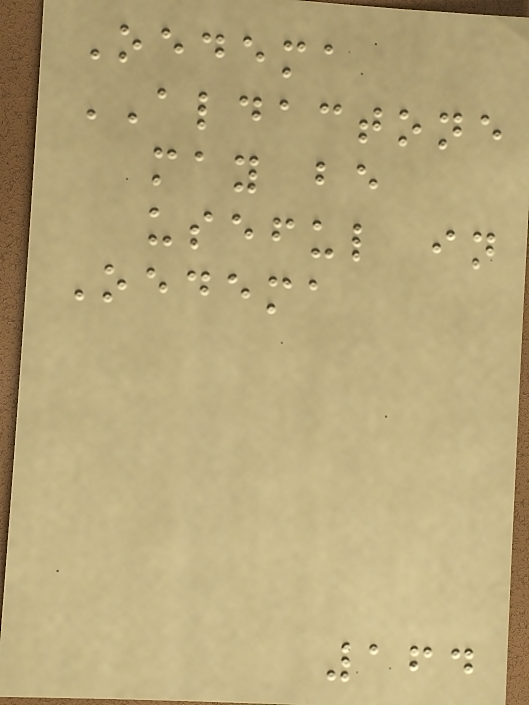Oedema
ALDACTONE
may be
useful in
Oedema
164
